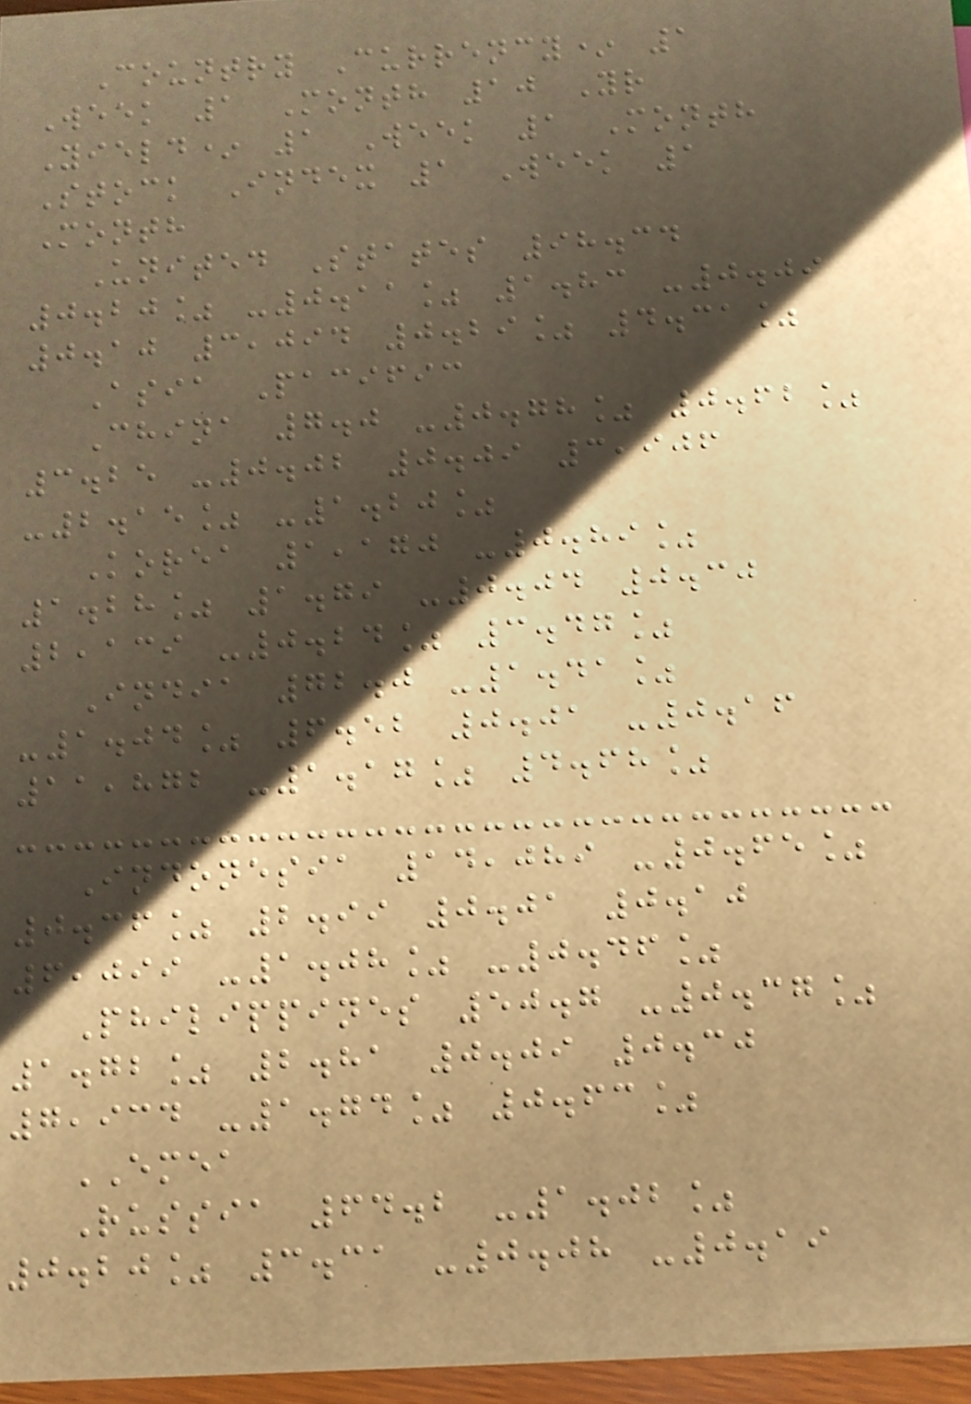Country Currency* 1
Week 1 Month 10 Yr
Yield* 1 Week 1 Month
Stock Index 1 Week 1
Month
United States 98.34
0.20% -0.11% 1.83 -0.09
0.10 3,094 0.29% 4.31%
Asia Pacific
China 7.0 -0.78% 0.62%
3.25 -0.02 0.09 3,906
-2.15% -1.20%
Korea 1,170 -0.89%
1.28% 1.79 -0.04 0.30
2,139 -0.24% 3.47%
India 72.0 -1.41%
-1.04% 6.52 0.01 -0.16
11,872 -1.17% 4.68%
Indonesia 14,089 -0.65%
0.36% 2.99 0.01 0.10
6,099 -1.08% -0.46%
Philippines 50.7 -0.37%
1.72% 2.81 0.09 0.30
7,934 -1.74% 0.63%
EMEA
Russia 64.2 -1.02%
0.20% 3.31 -0.08 -0.19
